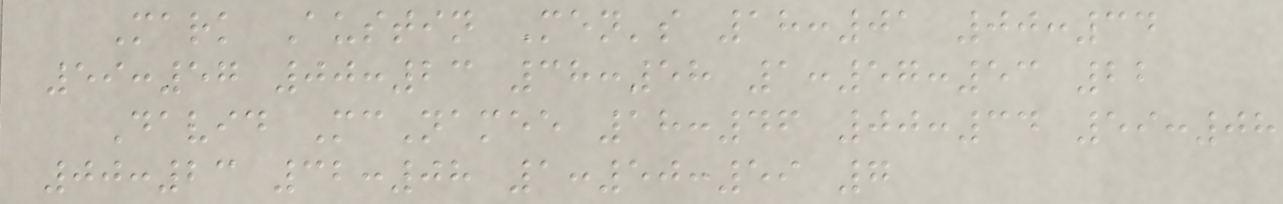Mark Austin Men's 18:01 00:34
59:57 00:23 38:58 1:57:53 22
David McNamee 18:46 00:34 59:08
00:23 32:08 1:50:59 7
